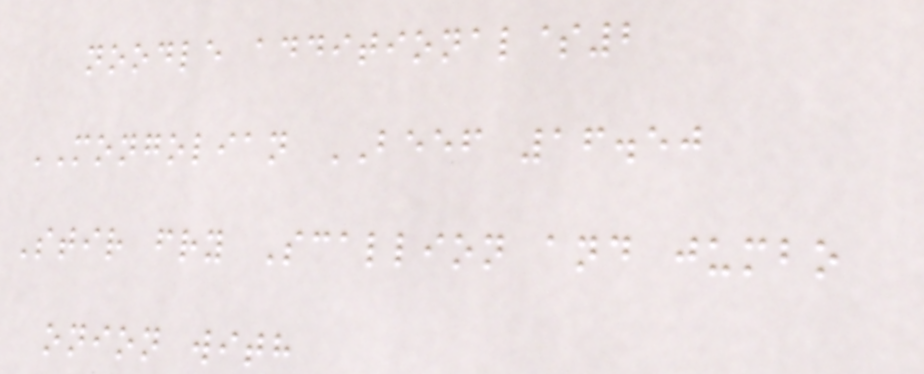noodle additional$2
MONGOLIAN BEEF 16.50
Stir fry Scallion and jumbo
onion with
